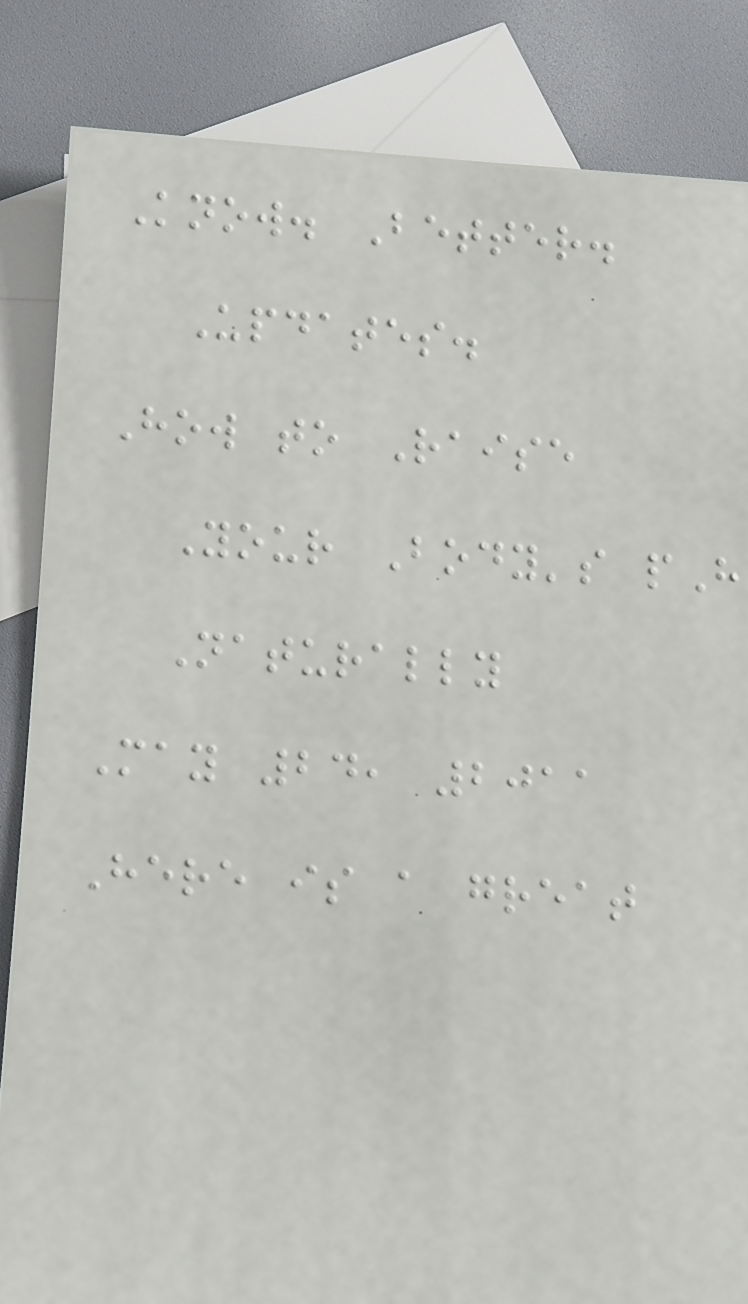Know. Better.
Updates.
How to Raise
Your Body's pH
Naturally
May 24, 2011
Here is a great
